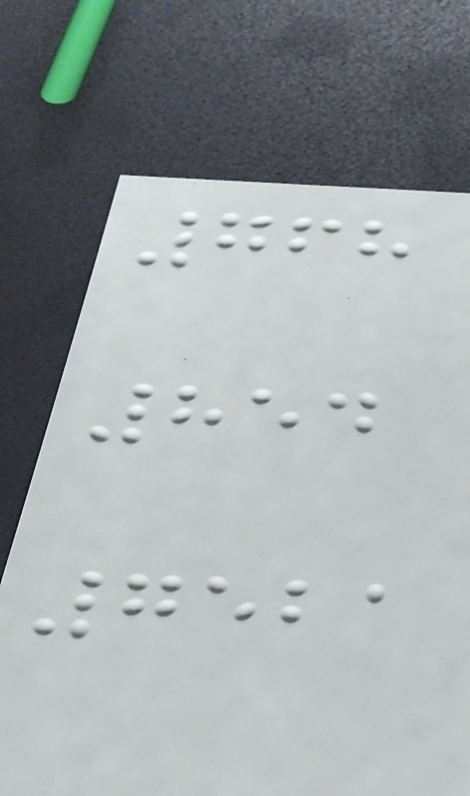768
854
7521
